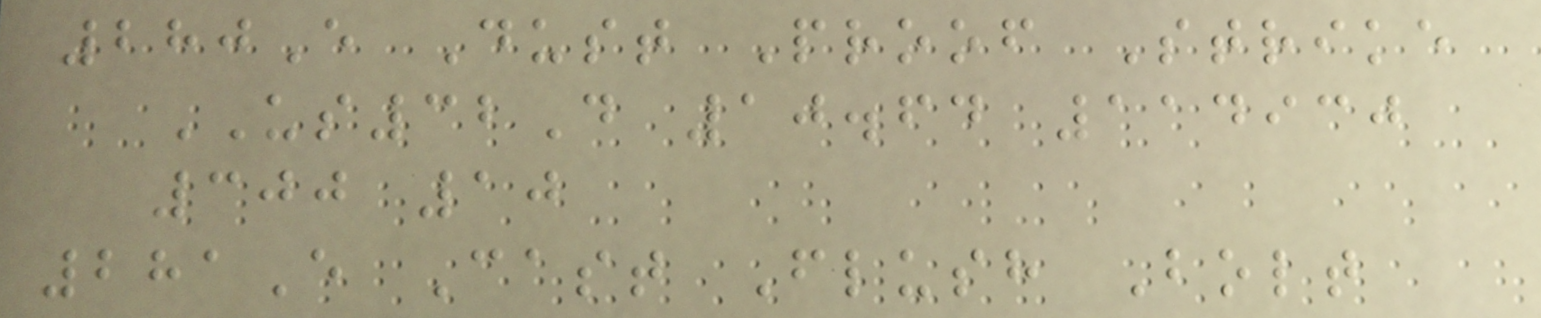280E Dust Proof Strike
US32D 10.64 114930
300 10
281E Cast Flush Bolt
